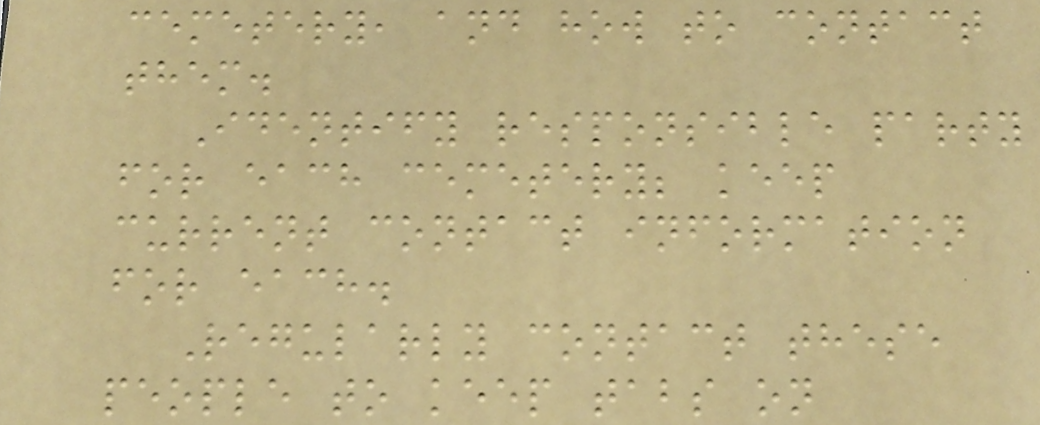cemetery, and how to contact
them.
Identify responsible party
for each cemetery; keep
current contact information
for each.
Regularly contact these
people to keep tabs on
